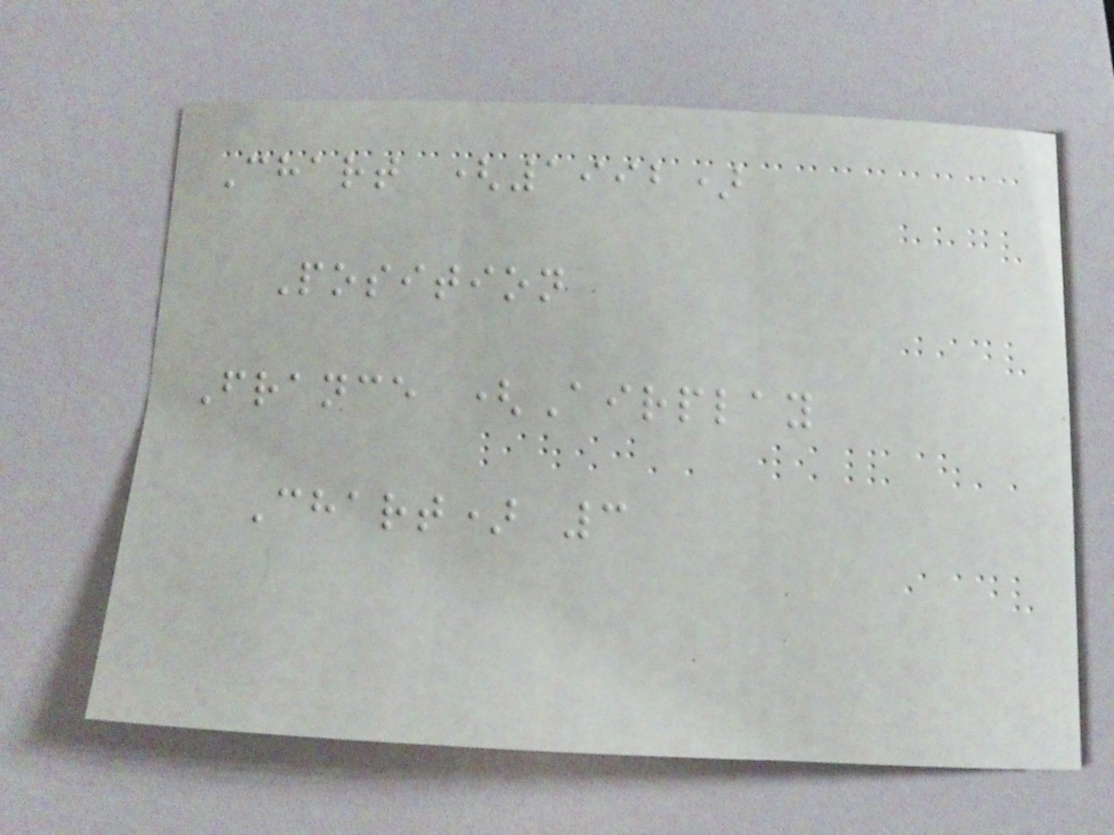Chart (1992)
Position
France (Airplay
Chart) 3
